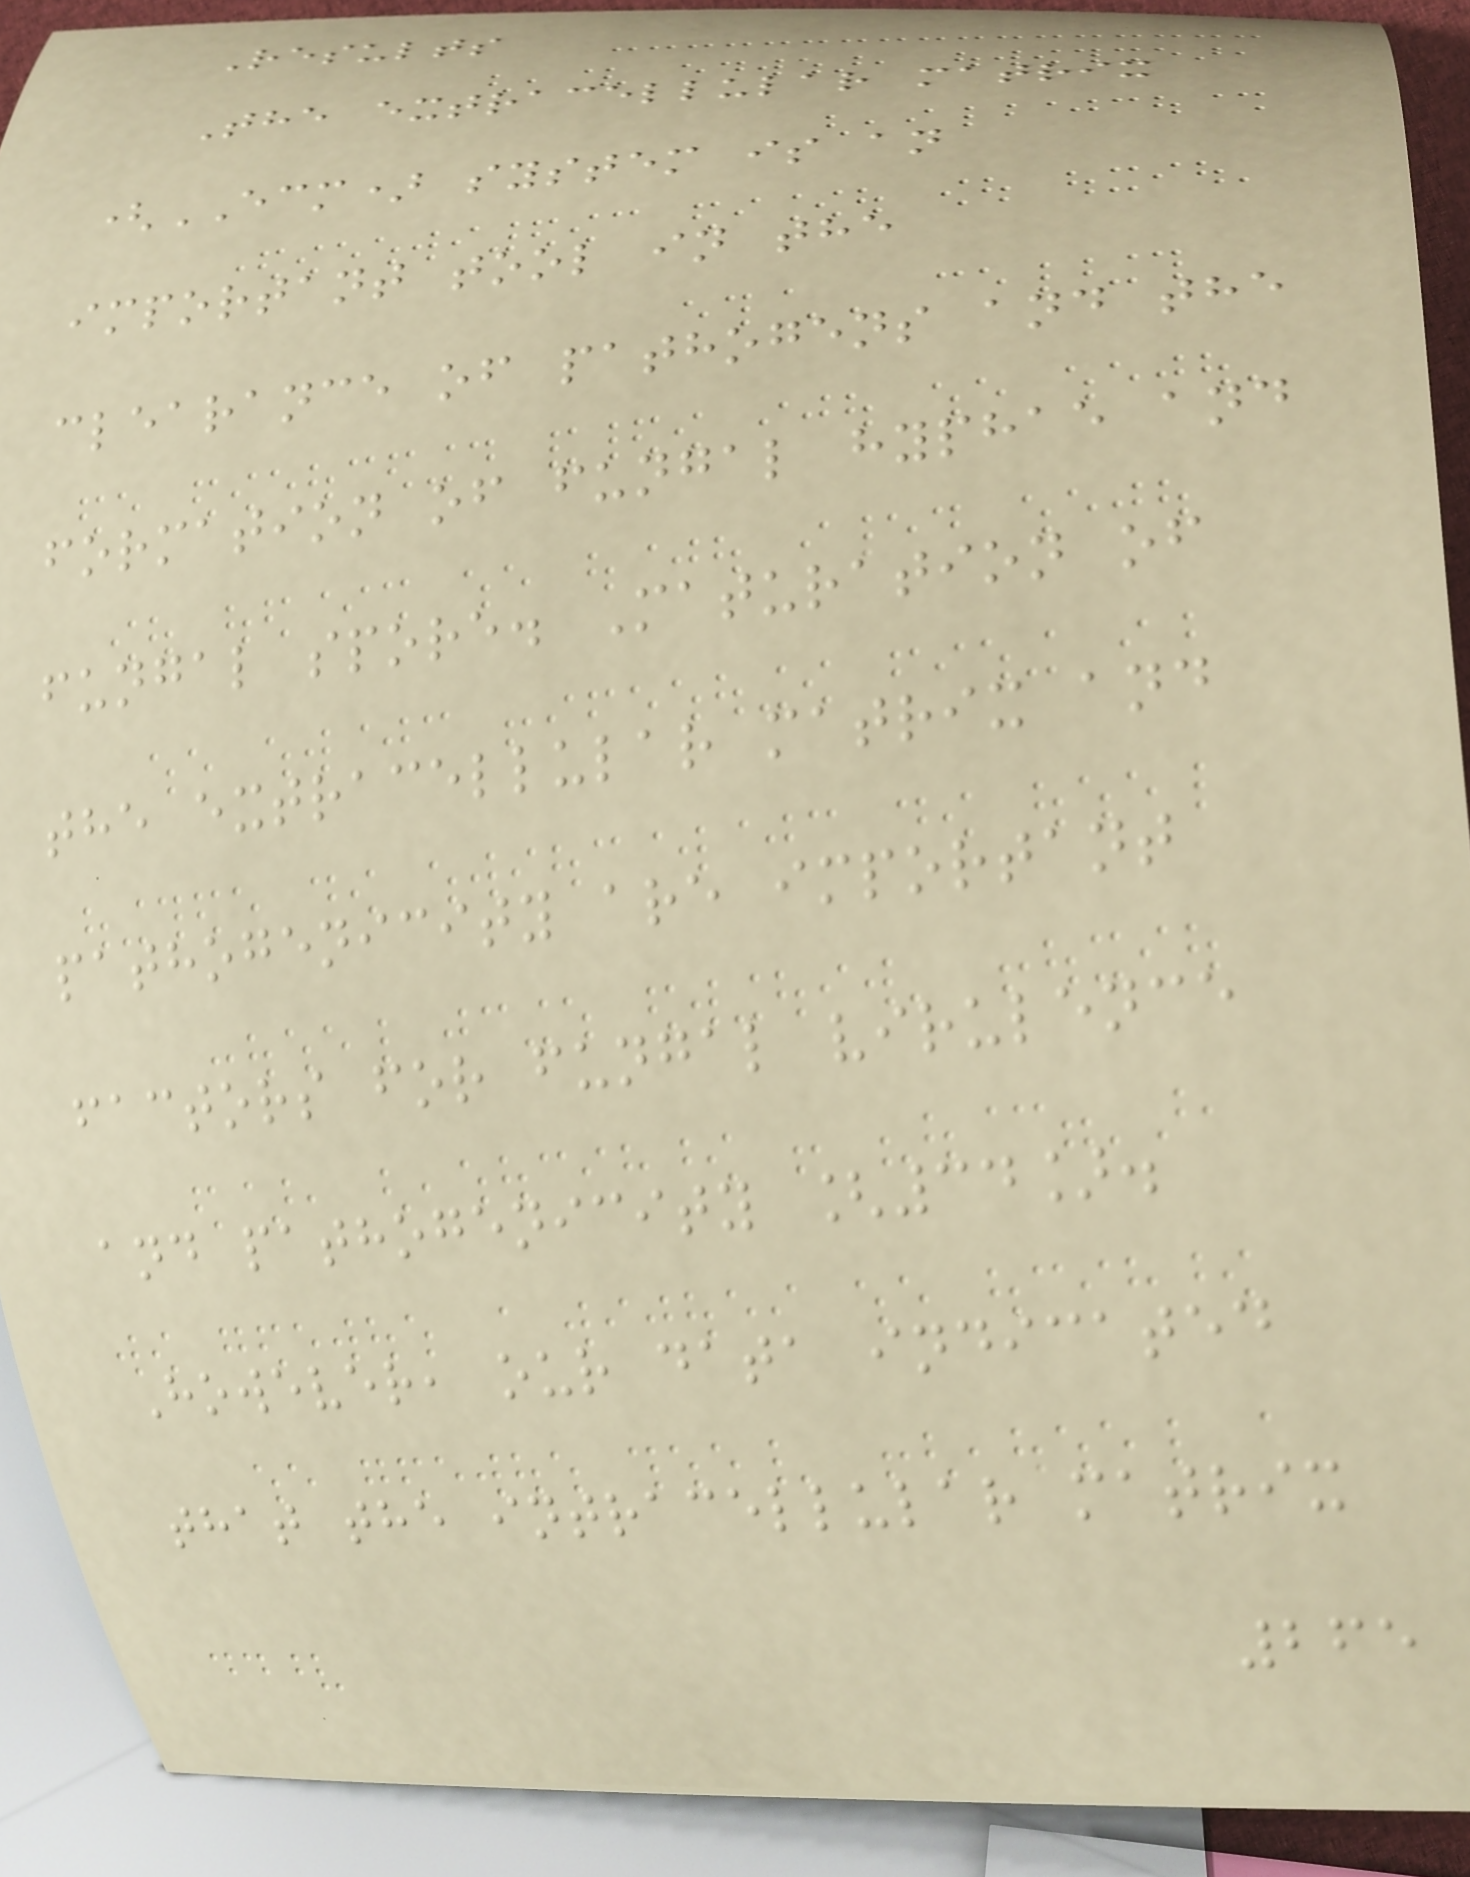Results
The extracellular matrix
(ECM) system is an
important tool in the
clearance of pathogens and the
formation of fungal hyphae and
fungal spore. Maturation of
the extracellular matrix and
pathogenicity are important
factors for fungal virulence
and pathogenicity [34].
However, our data indicated
that the intracellular matrix
265
